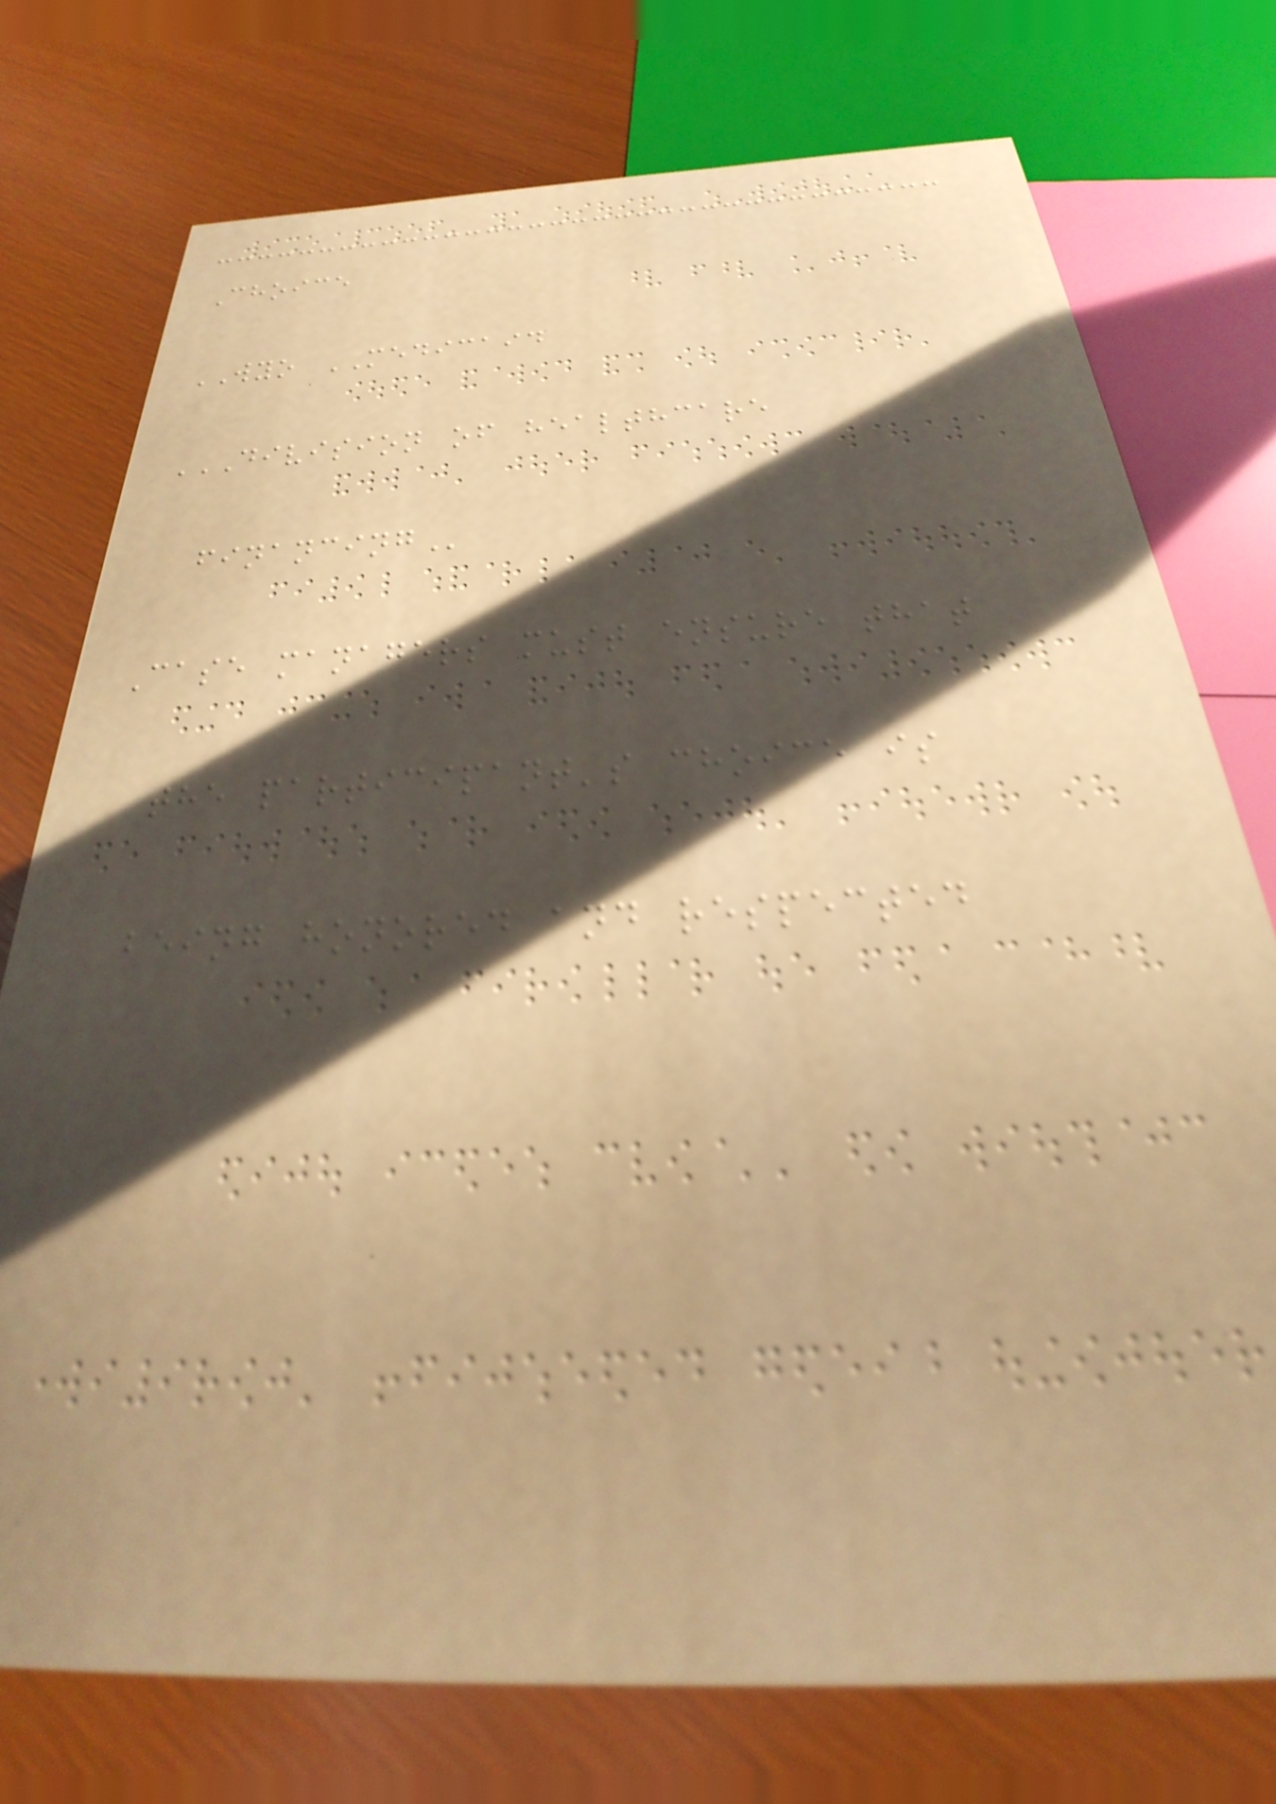Choice
WYO MEDICAID
DIVISION OF HEALTHCARE
FINANCING
Case managers must ensure that
the participant's choice is
being honored and respected
